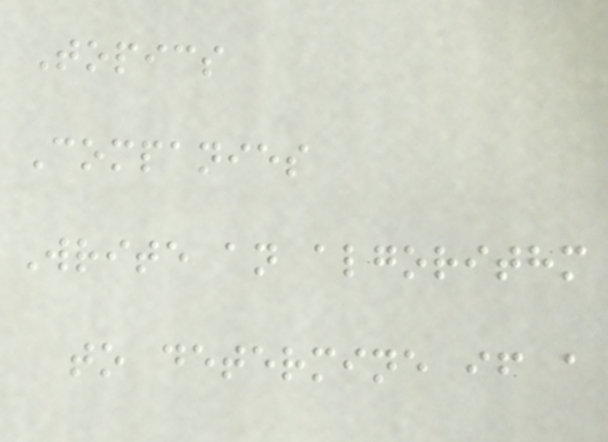Topics
Companies
Write an algorithm
to determine if a
